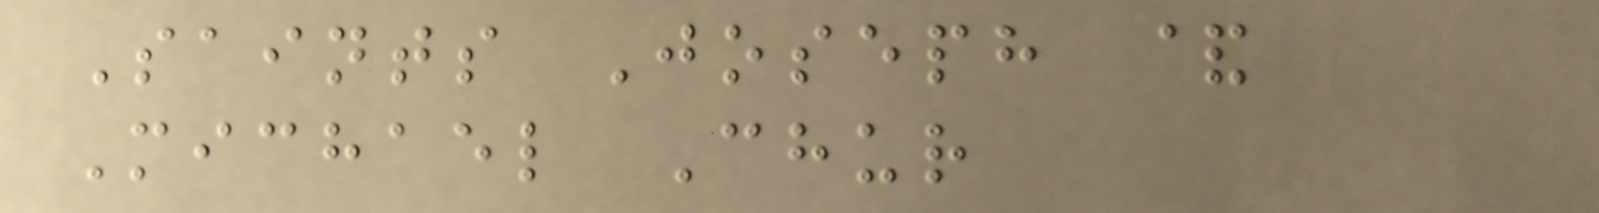Saints Joseph &
Michael Chur
